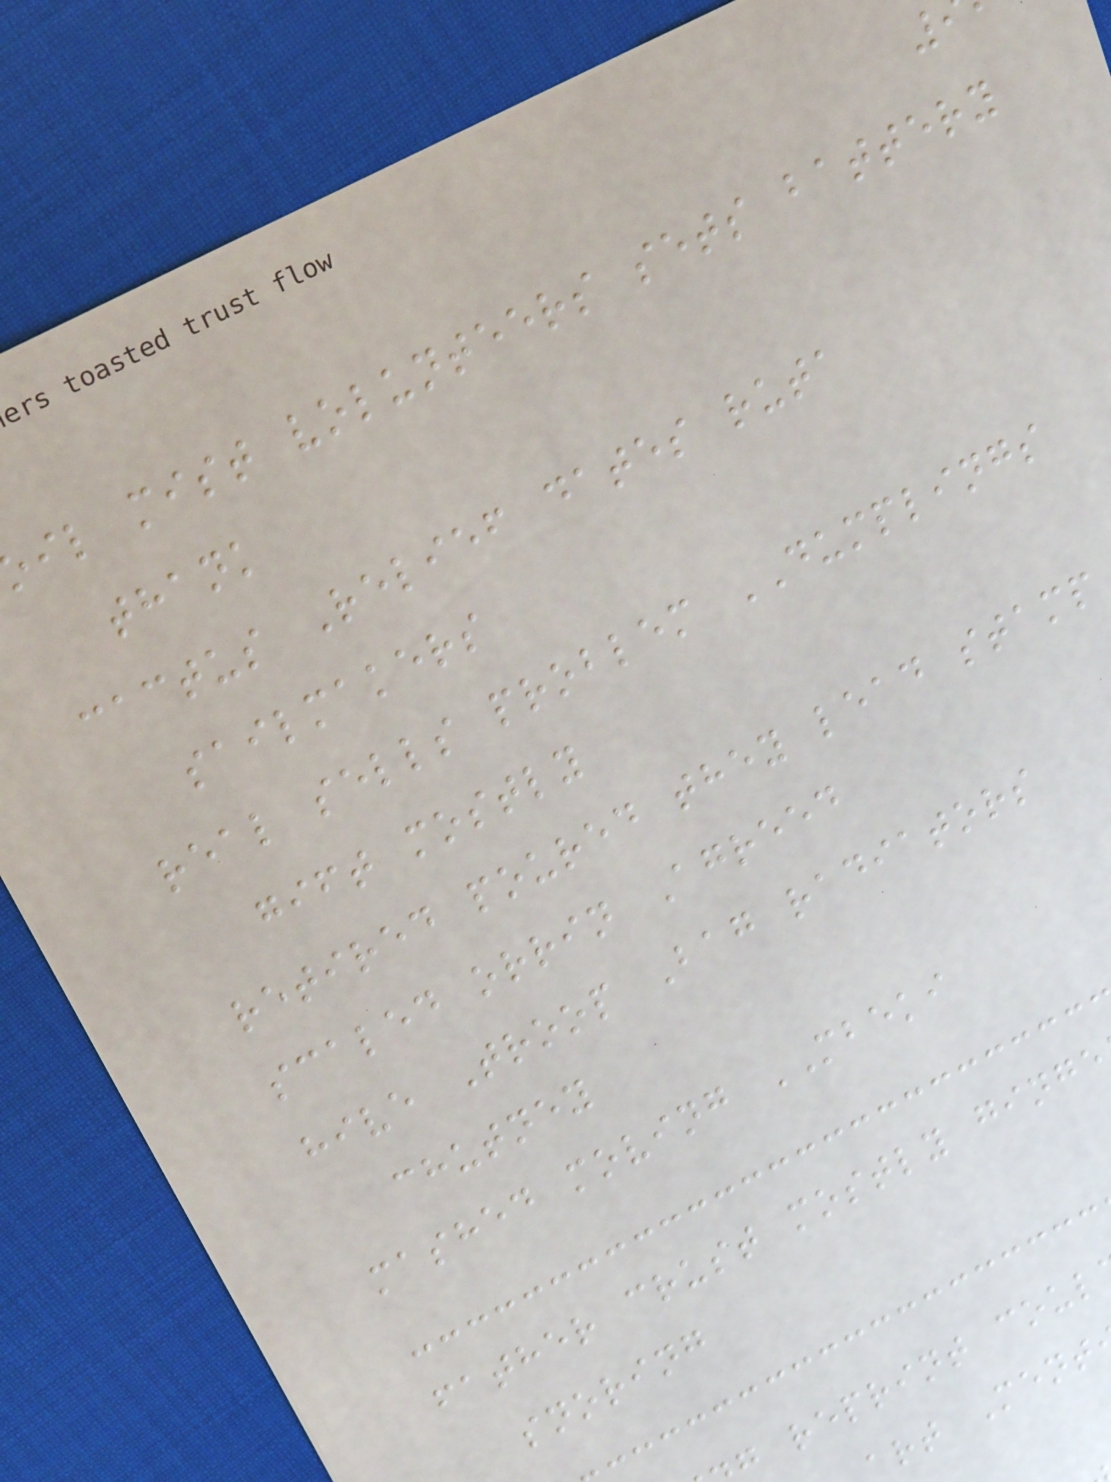il mist volunteers sets battery
thank
cactus Relief dates ruta
sailmakers
real sells problem DUMPLINGS
gift mostly
retired poured they lead stamp
scaled orrin Agreed
hive Troop Bag radiators
chutney
mashed moving MBEKI
father crust mostly ginge
snoring
g reprint coul
art Ment
